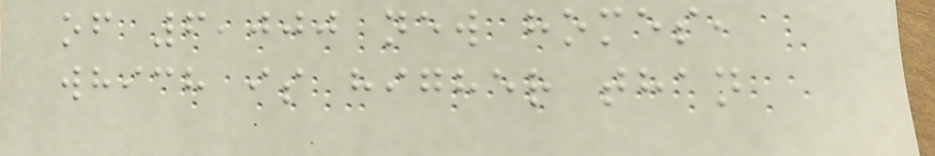of 6,000 new homes,
which is higher than
